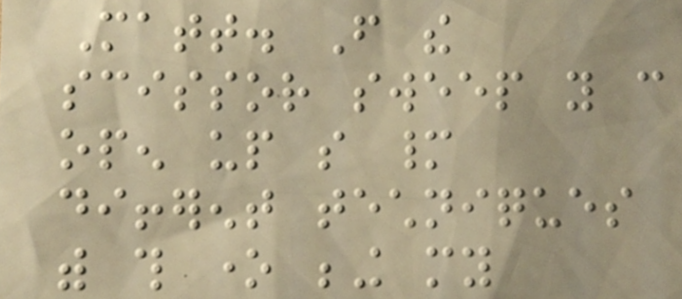Matt. From the
scissor sweep you can
open up so many
different techniques
with this one being my
